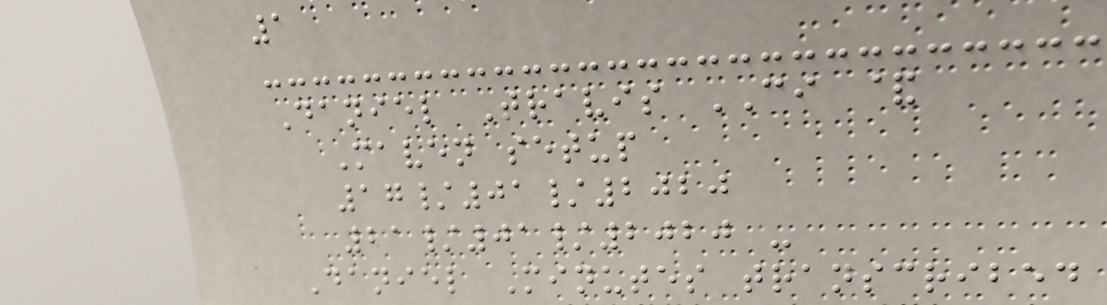1
Daniel Travis CI &
Maven setup
17/01/2020
21/01/2020 -
Daniel Minutes transcribed
